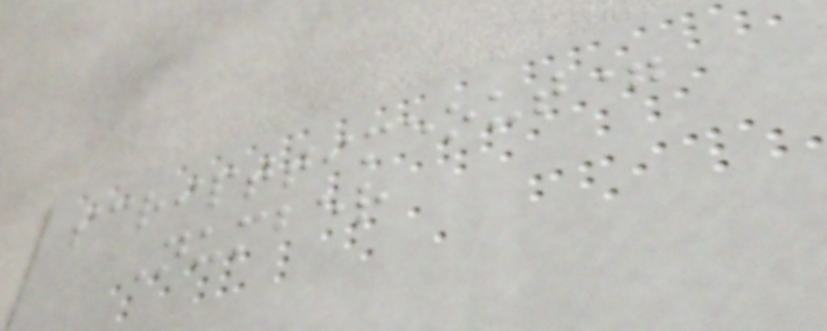scripttimeout=
Number
